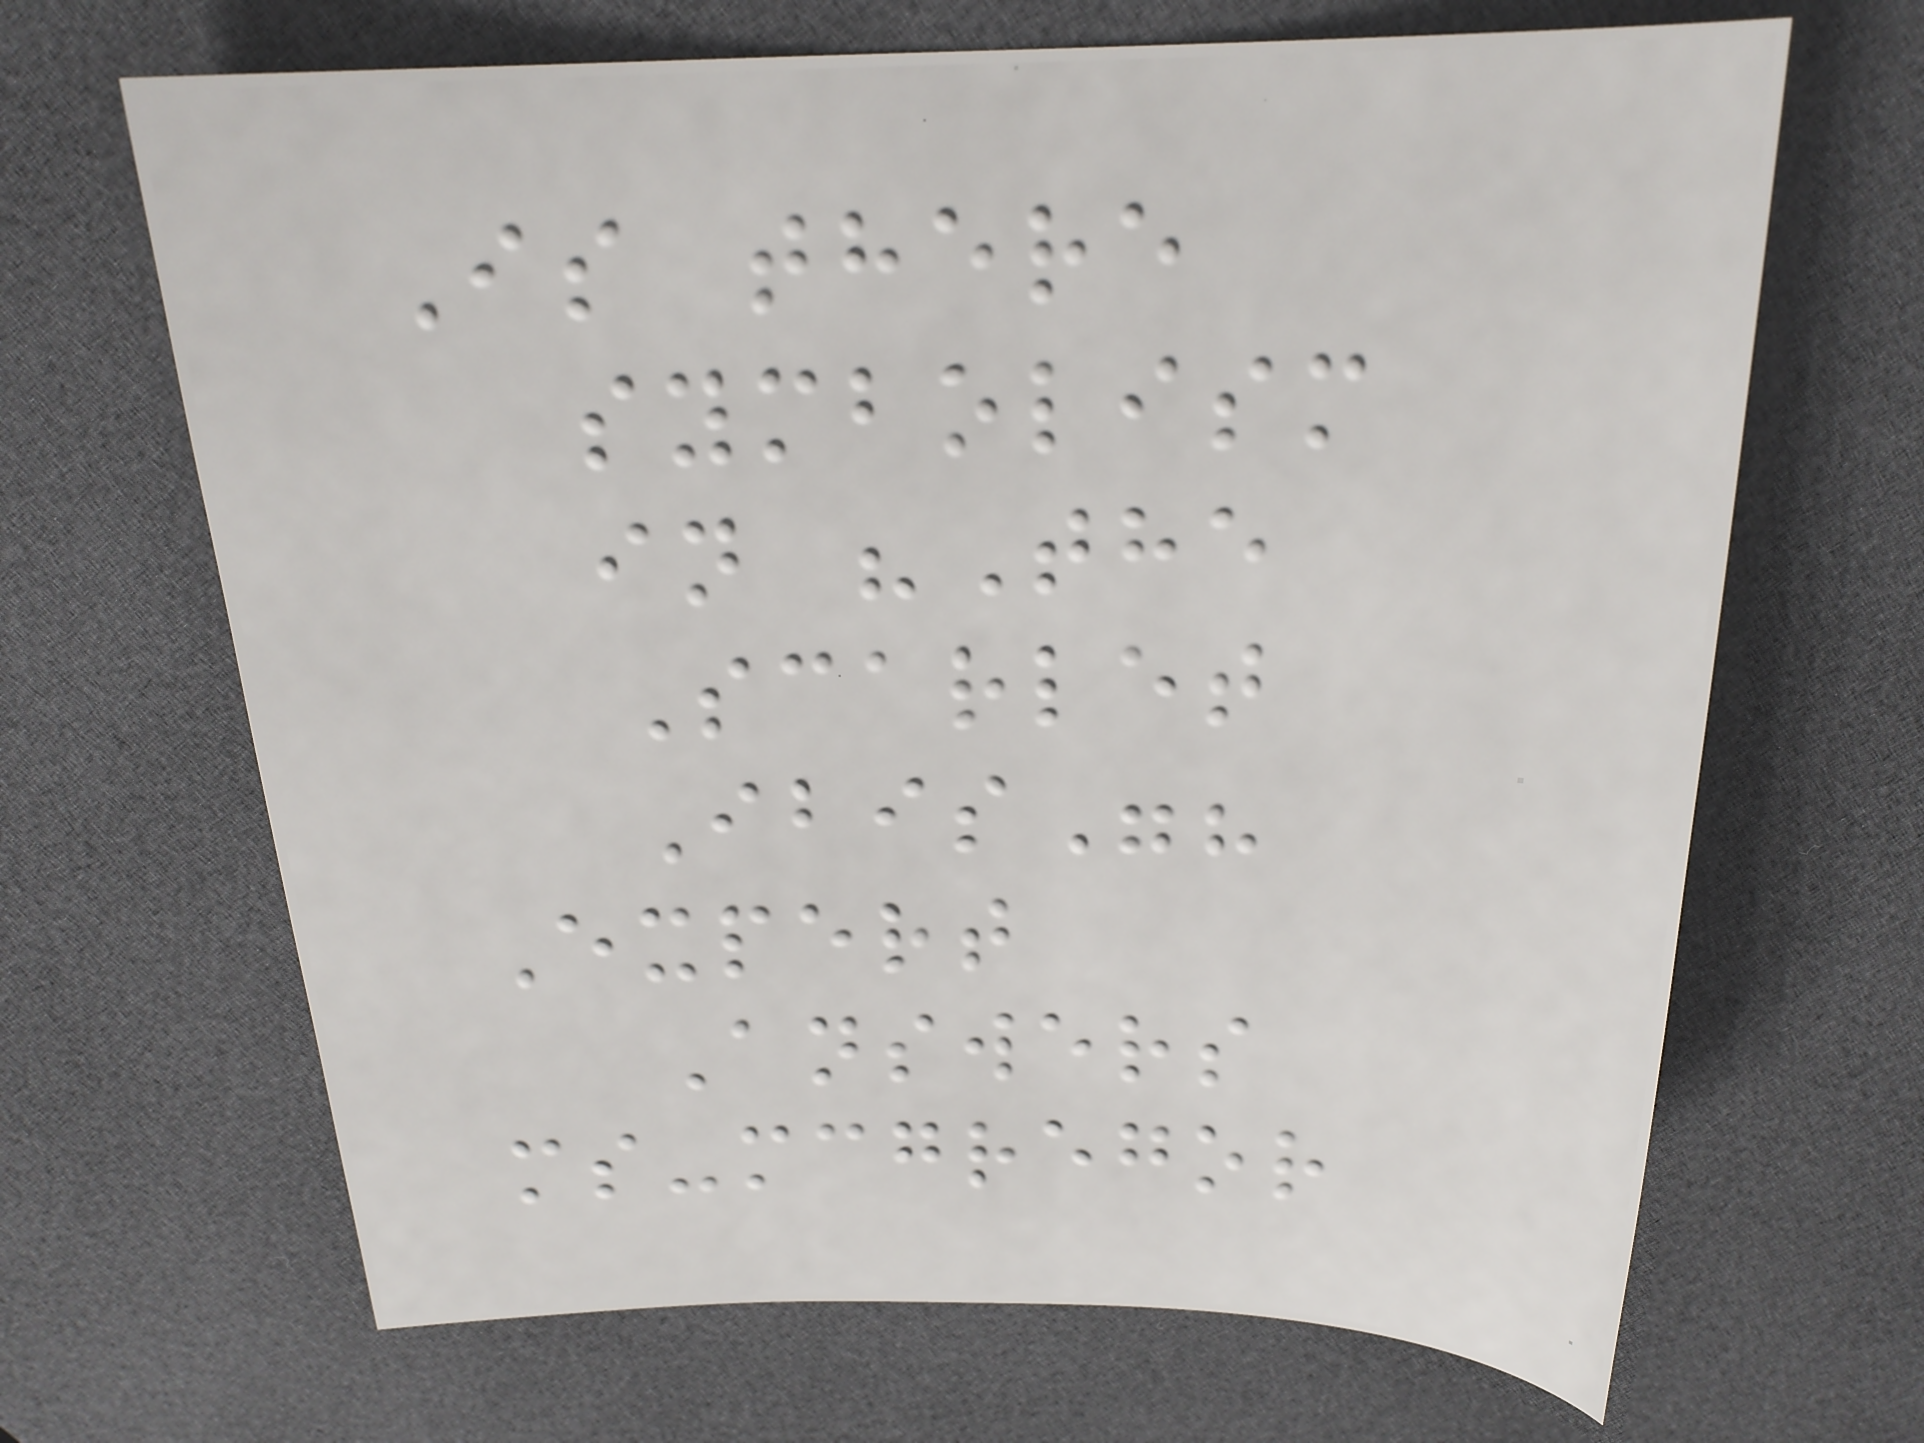Is there
symbolism
in "The
Scarlet
Ibis"?
Expert
Answers
ms-mcgregor
